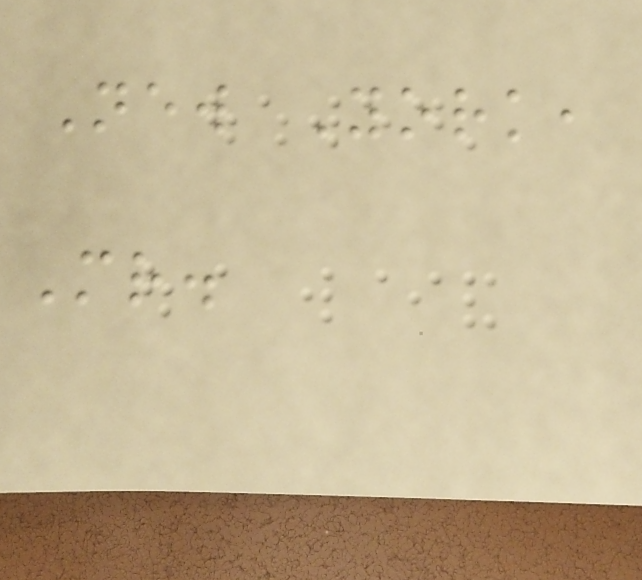New York,
Mr.
